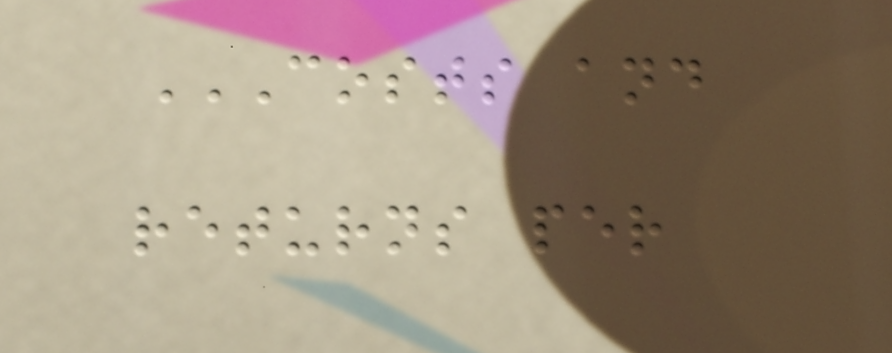COSTS AND
RETURNS PER
